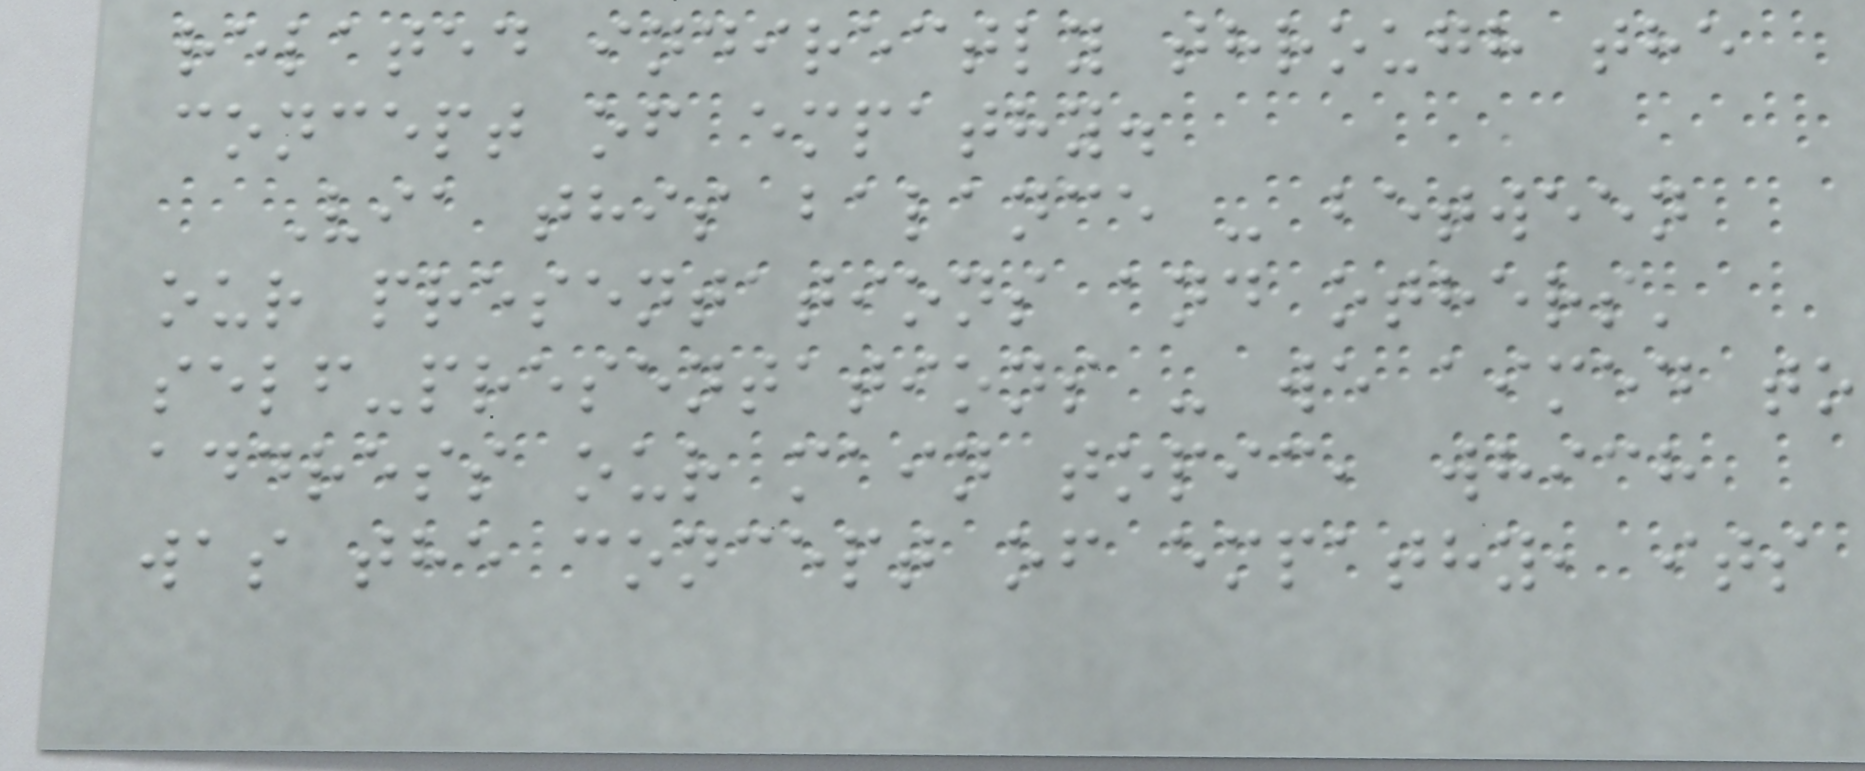related indirectly through the
concept of empathy.
Via this balance - between
our presentations and others'
self-presentations - we aimed to
address our main topic, which
was the concept of empathy, its
